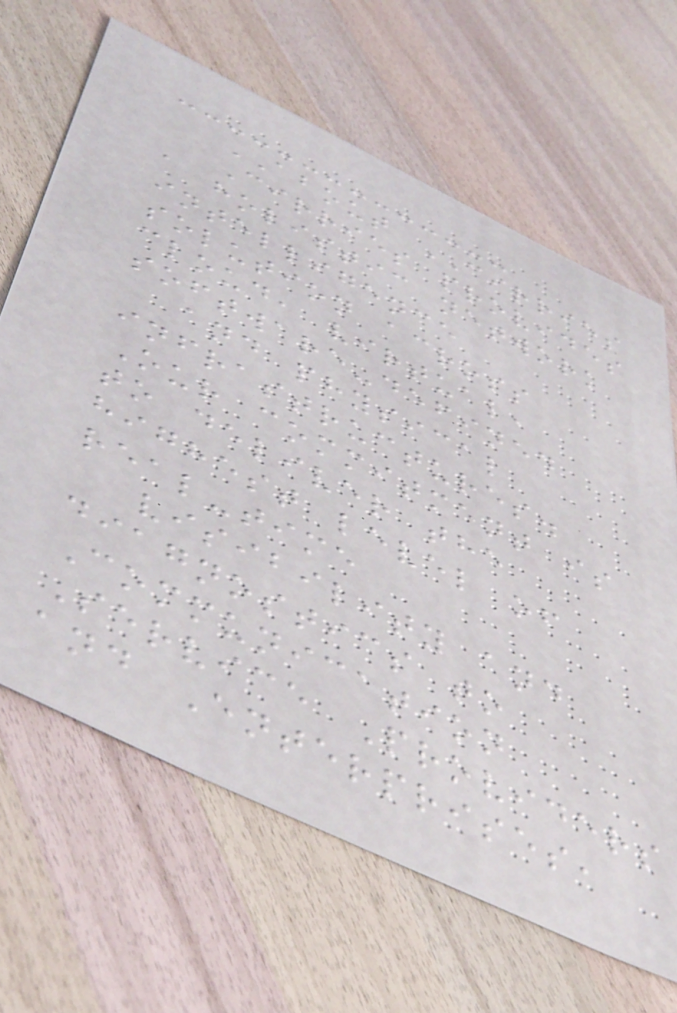ABOUT CIRRIES
Cirries provides
a holistic network
intelligence
solution across
cloud, virtual,
software-defined
and physical
infrastructures.
Our commitment is
to deliver the
highest level of
real-time
visibility and
diagnostics to
Communication
Service Providers
and Enterprises,
